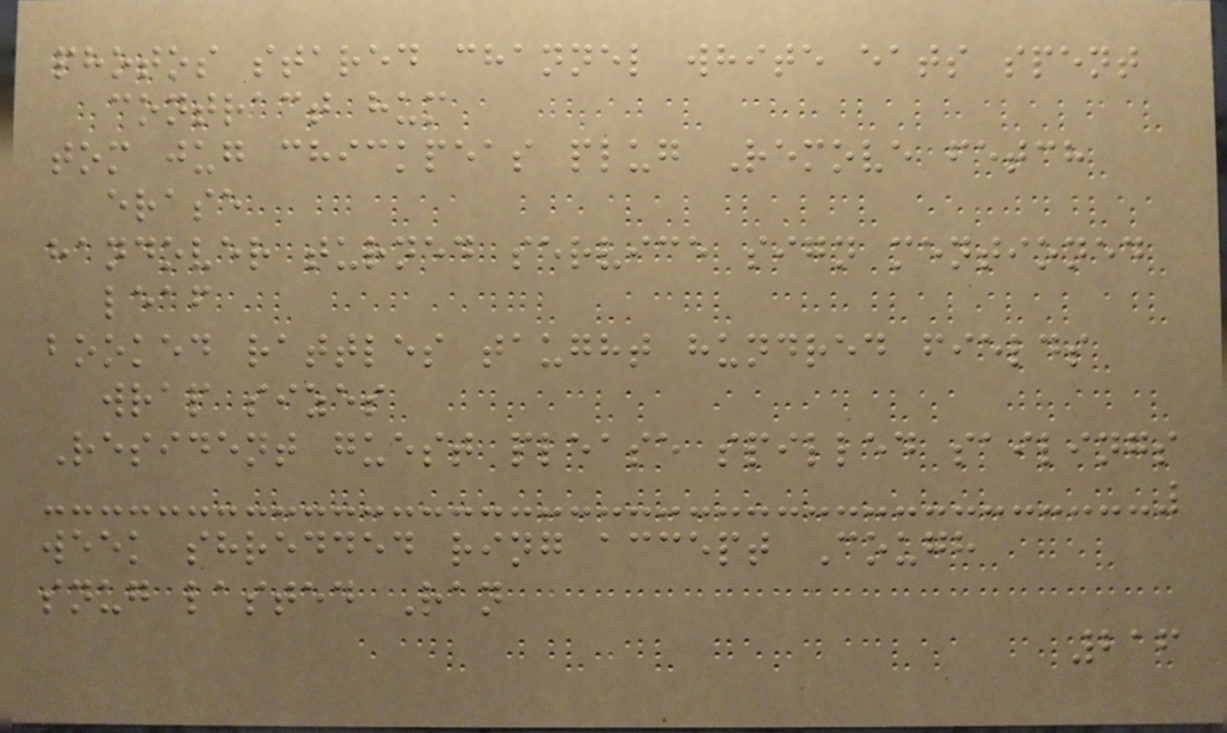photos stared channel white eats spent
contract hum
tom jug chickpeas plug Remove fetch
erase
handover turned service sign mentioned
leaf
booked rattles taught hundred fields
wrap sizes
Resident guest please spilled sailings
week shredded ring accept Cough
snug lasted Ran
216
